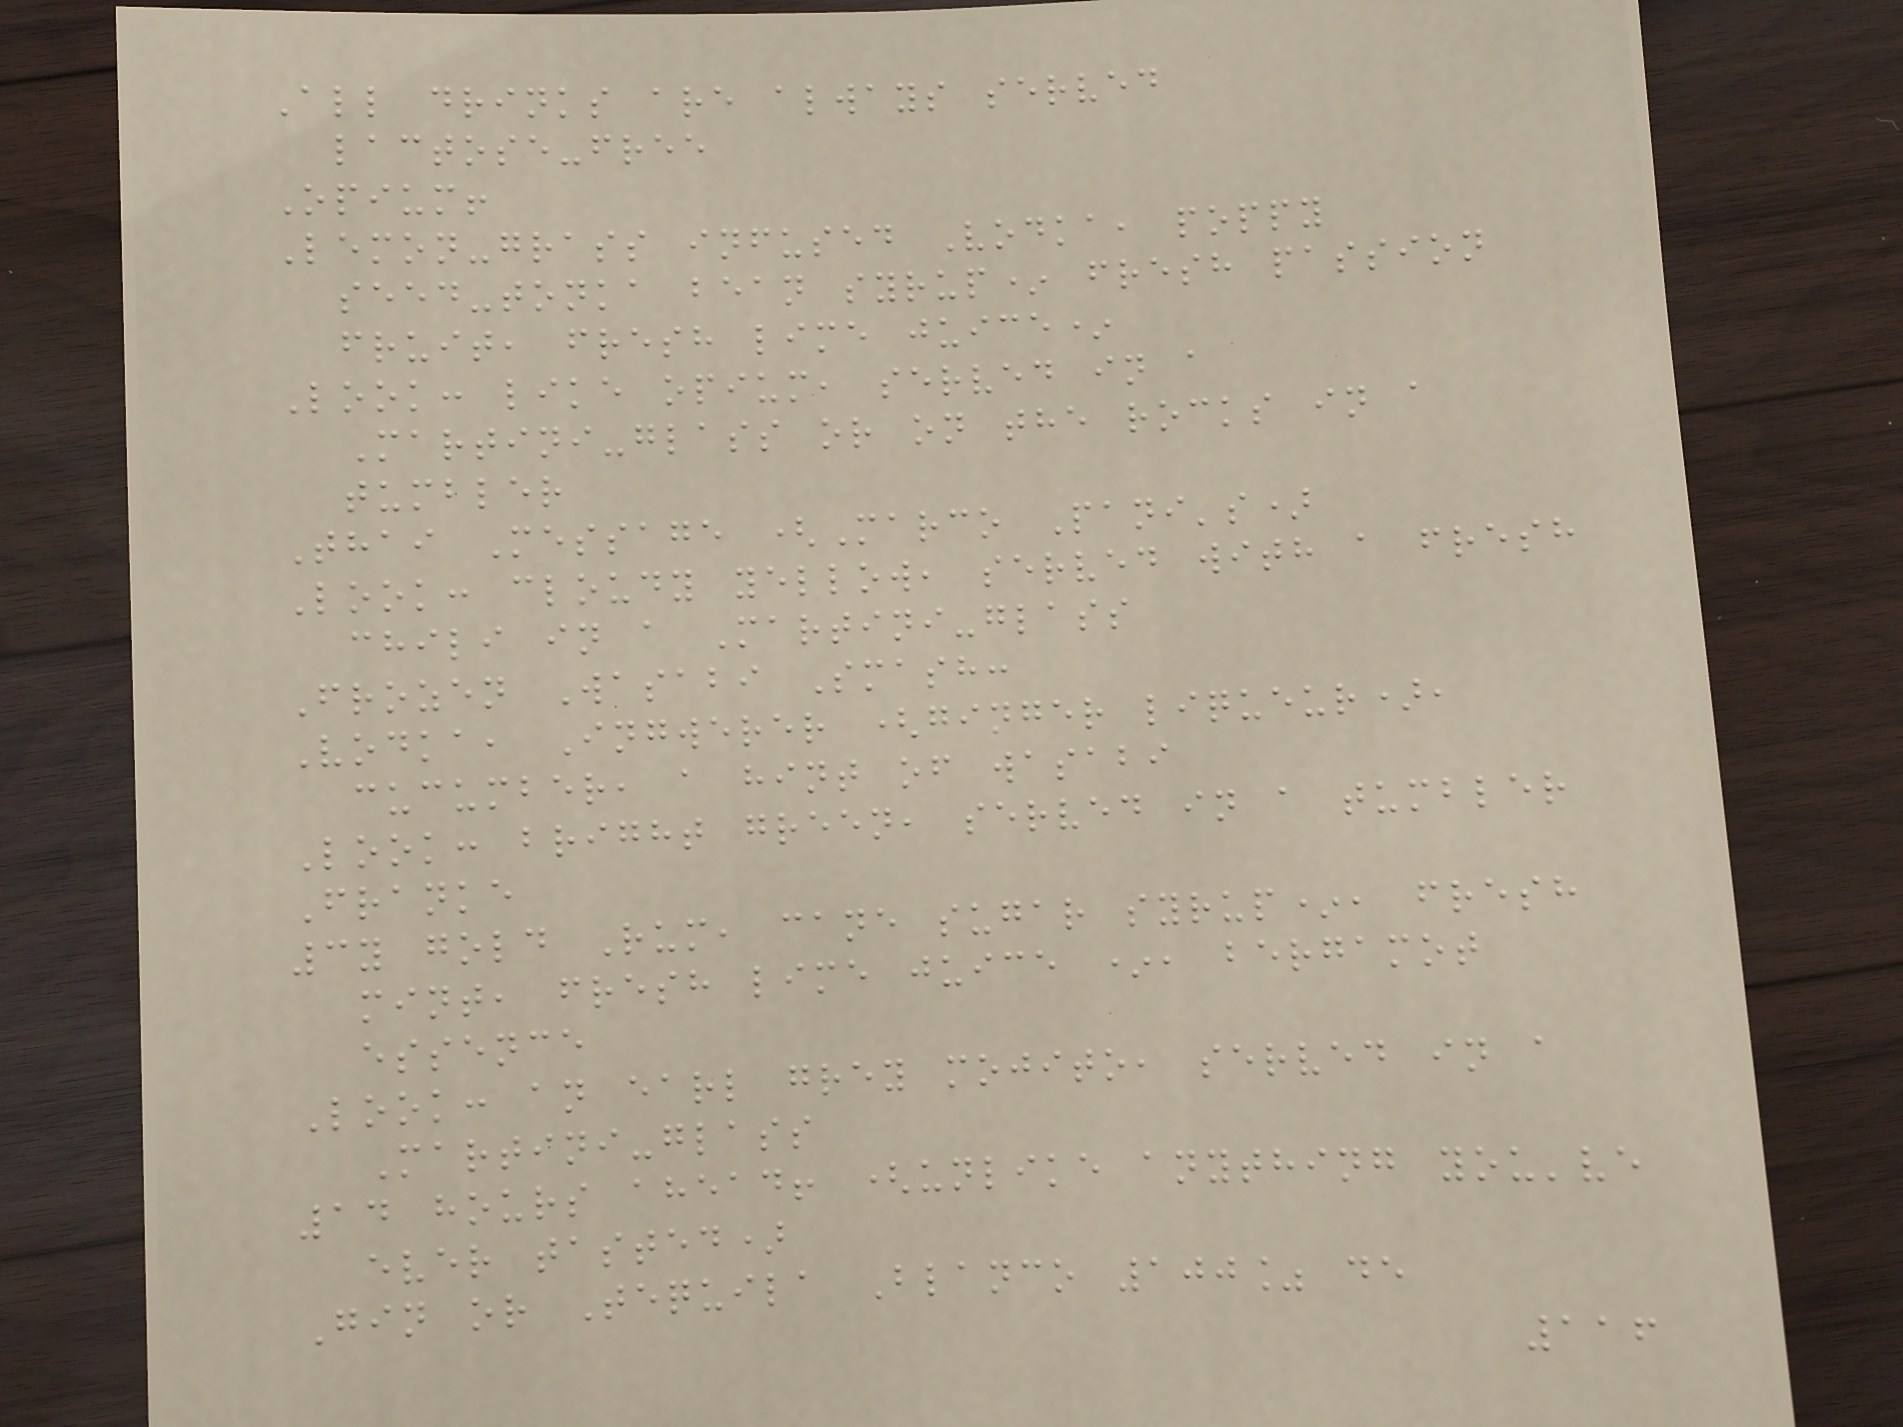All drinks are always served
lactose-free
Opium!
Lemon-grass infused Vodka, poppy
seed-tonka bean syrup* fresh passion
fruit, fresh lime juice*
Look: like opium, served in a
Martini-glass or on the rocks in a
tumbler
Thai Message (Marco Pani's)
Look: cloudy yellow, served with a fresh
chili in a Martini-glass
Frozen Wasabi Smash:
Vodka, Ingwerer (ginger liqueur),
cucumber, a hint of wasabi
Look: bright green, served in a tumbler
Franke
3y gold Rum, cane sugar syrup*, fresh
mint, fresh lime juice *, bergamot
essence
Look: an earl grey mojito, served in a
Martini-glass
14 hours ahead! (unlike anything you've
ever tasted)
Gin or Tequila Blanco 100% de
116
